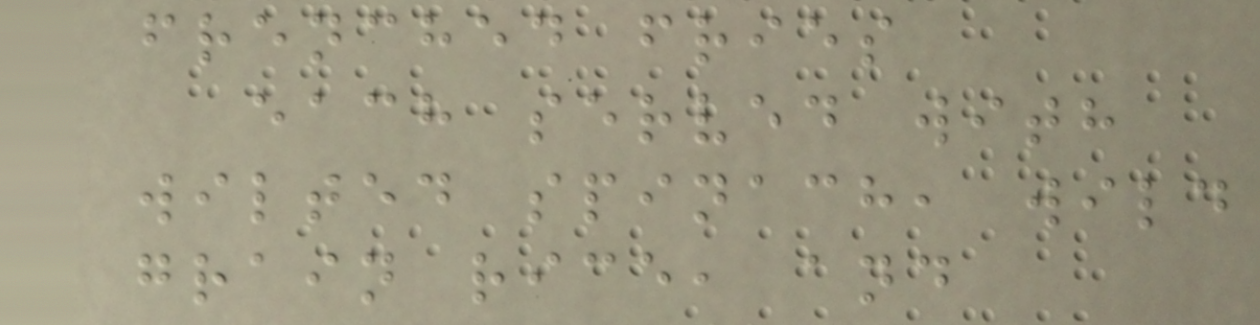frenched fries
each served with
wilted spinach, wild
grain rice, and
